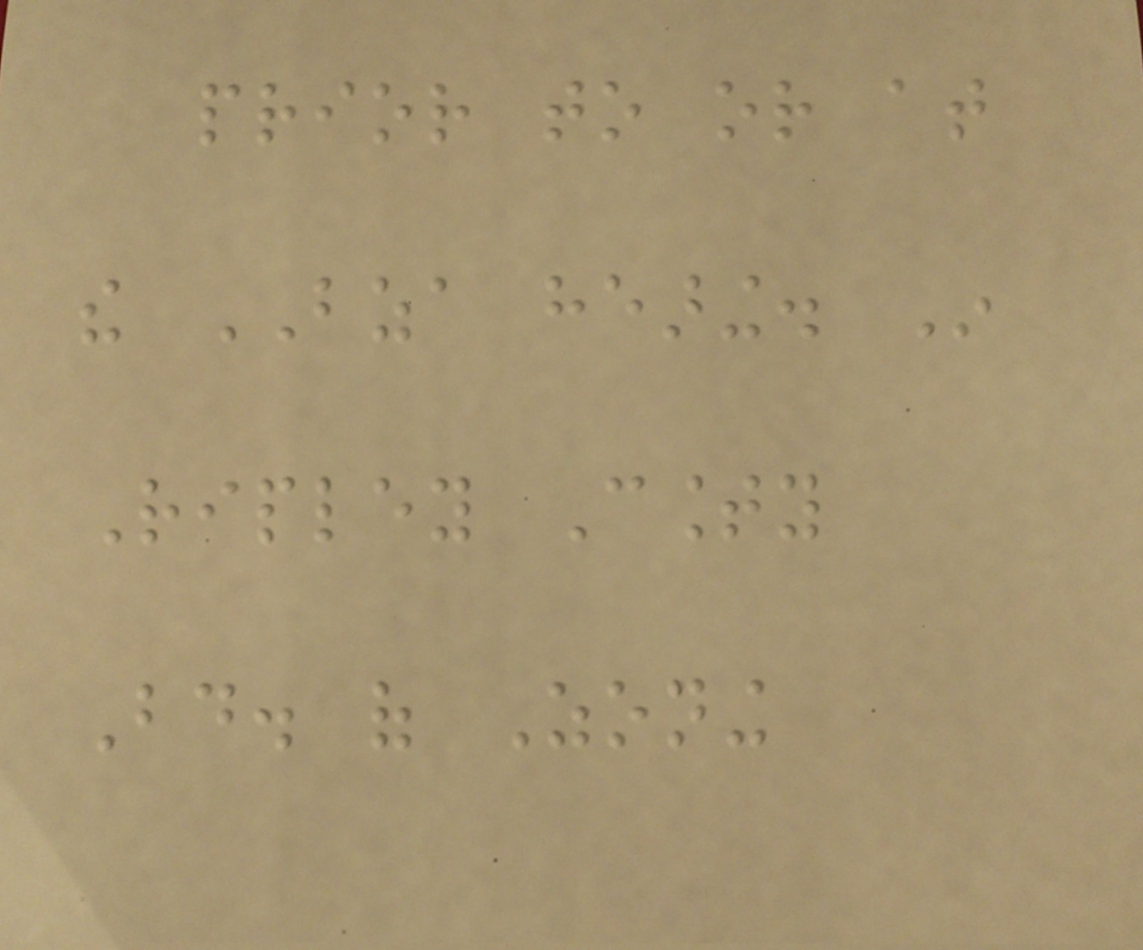prior to or at
the BZA hearing. In
Ripley County
Bd. of Zoning
